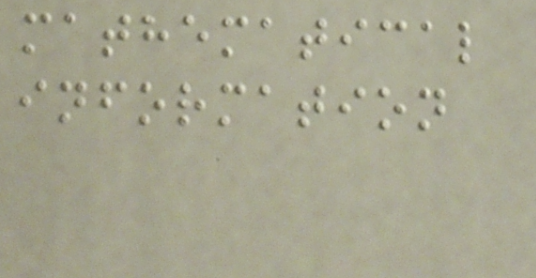mathematical
information
